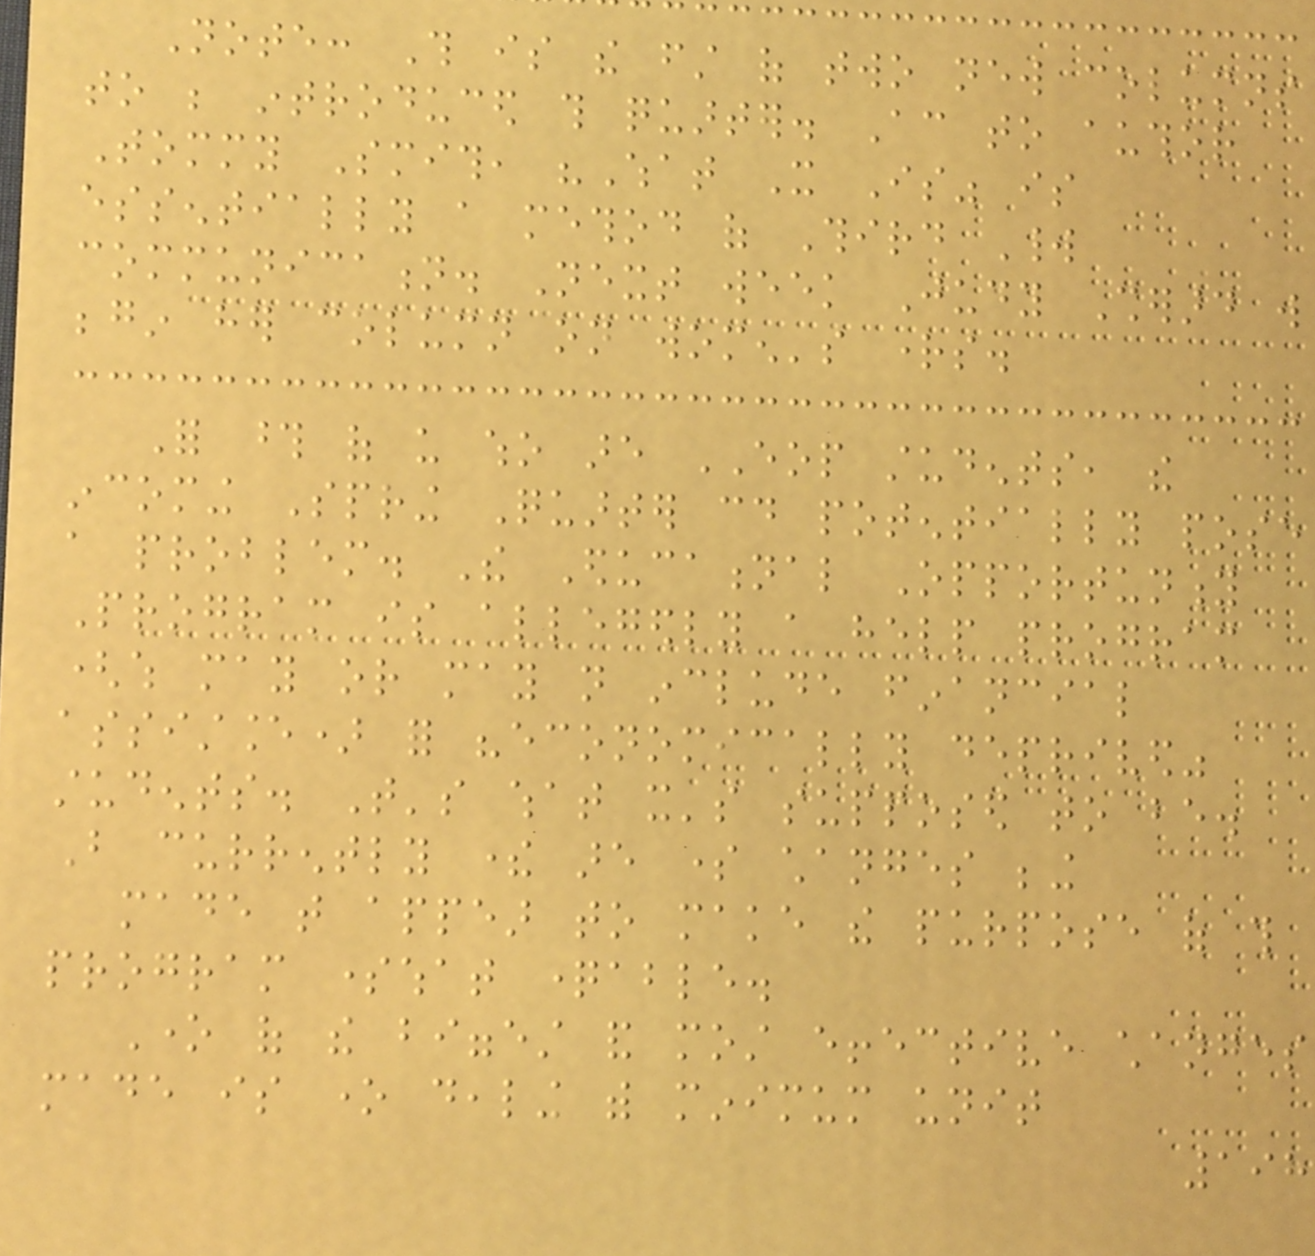Note: This is the first of two new columns
to be introduced this quarter. According to author
Tommy Smith, "What It Is" is
essentially a method of Third World
communication. Next week Judy Sherard will
begin her column on women's rights.
For those of us who are EOP students, the
incoming Spring Quarter could potentially pose
a problem. The Educational Opportunity
Program is allegedly a help program
(which may or may not include financial
assistance) for "economically deprived"
students. That's what it's supposed to be.
But currently there are some changes being
made that appear to make the purpose of this
program somewhat questionable.
One of the biggest and most effective changes
made is one dealing with minimum unit
198
